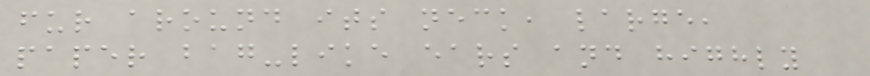fur around its neck, large,
paper bag-like ears and highly
